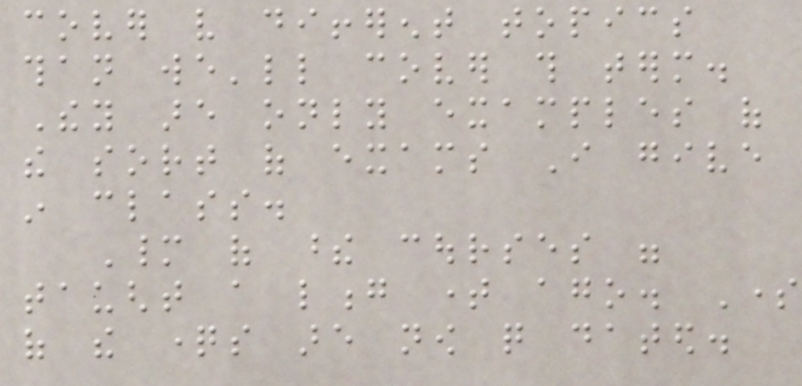cover very different topics
than we'll cover this term.
They are only examples of
the sort of exams I give
in class.
Many of these courses were
taught a long time ago. Some
of the questions are now quite dated.
